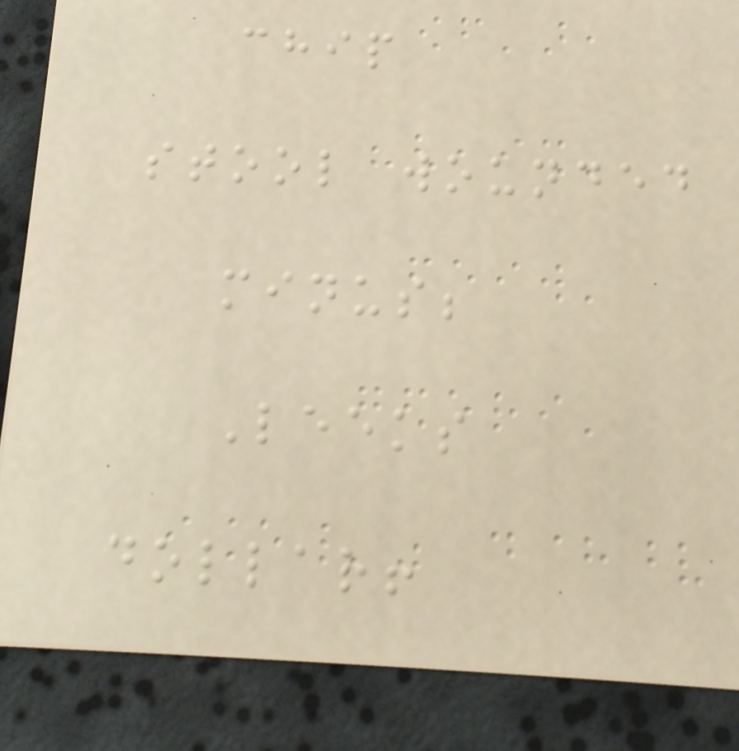chip
stool wounded
minus;
Leeks
dollar!
